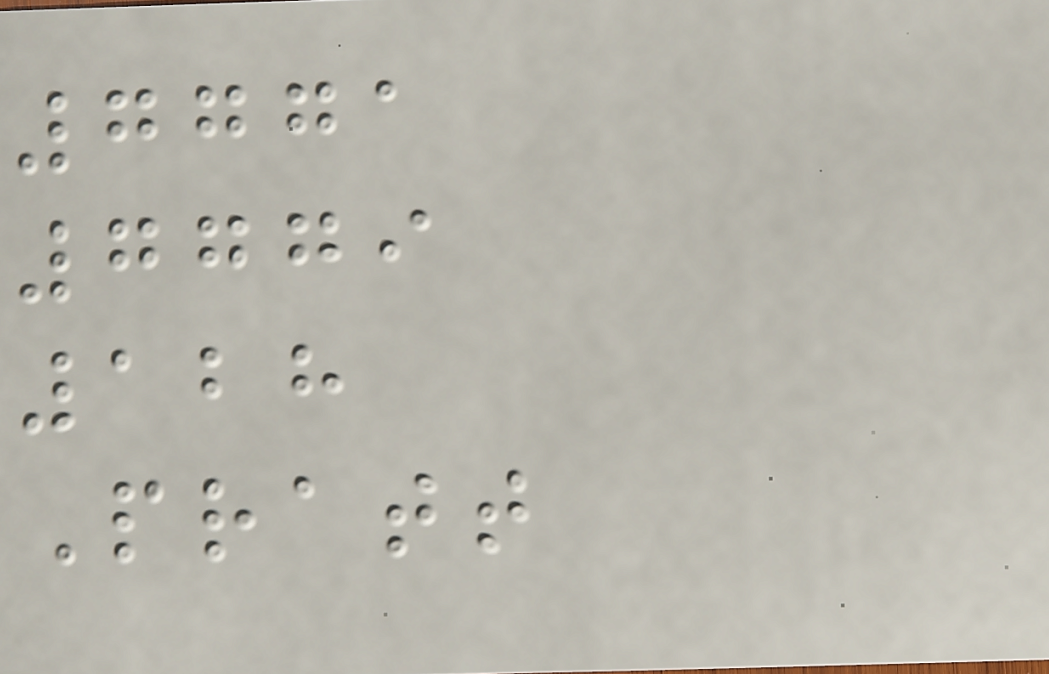7771
7779
128
Pratt
